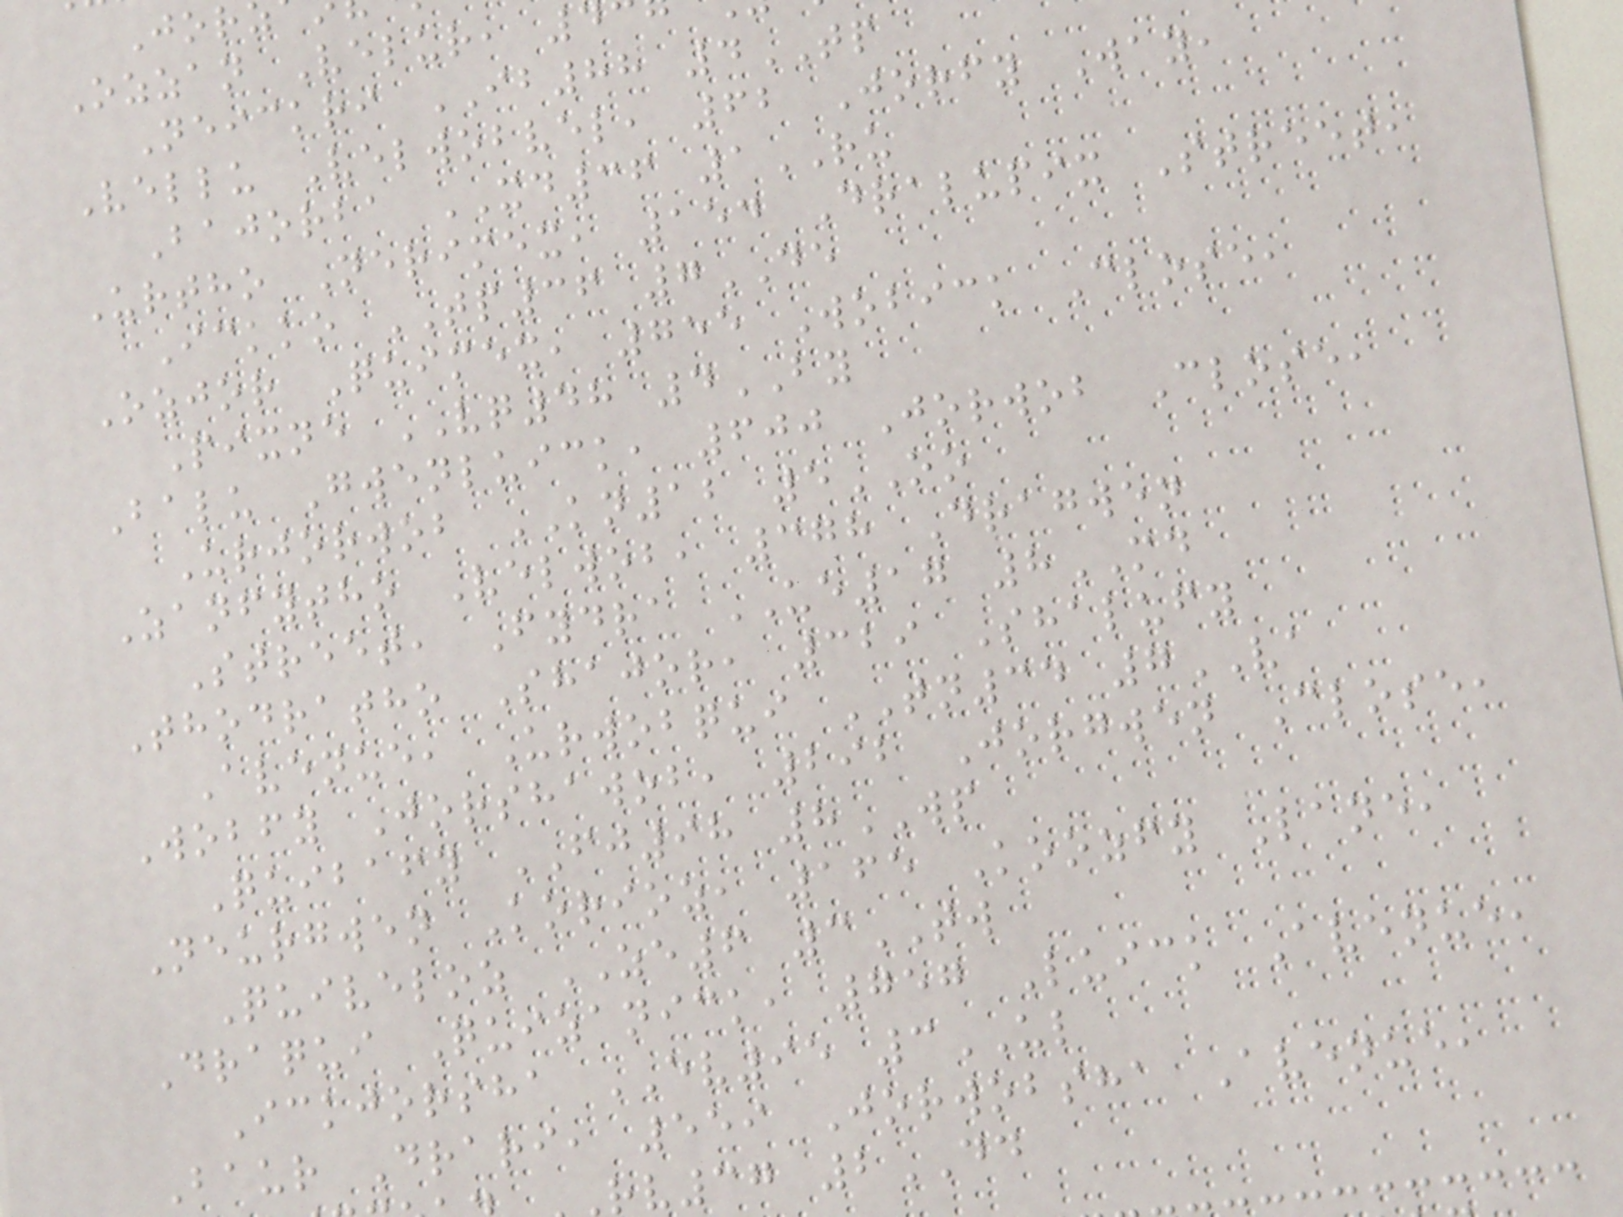Ozzan Velur, 4
Neickri IB88 4TP
Vellu Velwobvel, 62 Jorfy Way,
Bajorba XD36 1RU
Urtho Nerimex, 154 Dralupix Street,
Ickko TP36 7DE
Ozjor Quimex, 755 Wobick Close,
Pixne VQ48 4BY
Balu Gwenluick, 600 Jorwob Close,
Urjorwob KN12 5OO
Zanfytho Velwob, 378 Dragwen
Street, Fydra UE17 8MD
Thodratho Shajor, 329 Shalufy
Avenue, Urwobqui TN34 7VA
Wobfy Jorshawob, 292 Jorgwen Close,
Quibafy FJ98 8WP
Neurgwen Korioz, 165 Koozfy Lane,
Quiveloz ZE6 3TW
Draqui Quizanick, 757 Luick Avenue,
Ickjorsha EV95 3UL
Baur Drari, 559 Jorwobsha Avenue,
rv37 2DD
